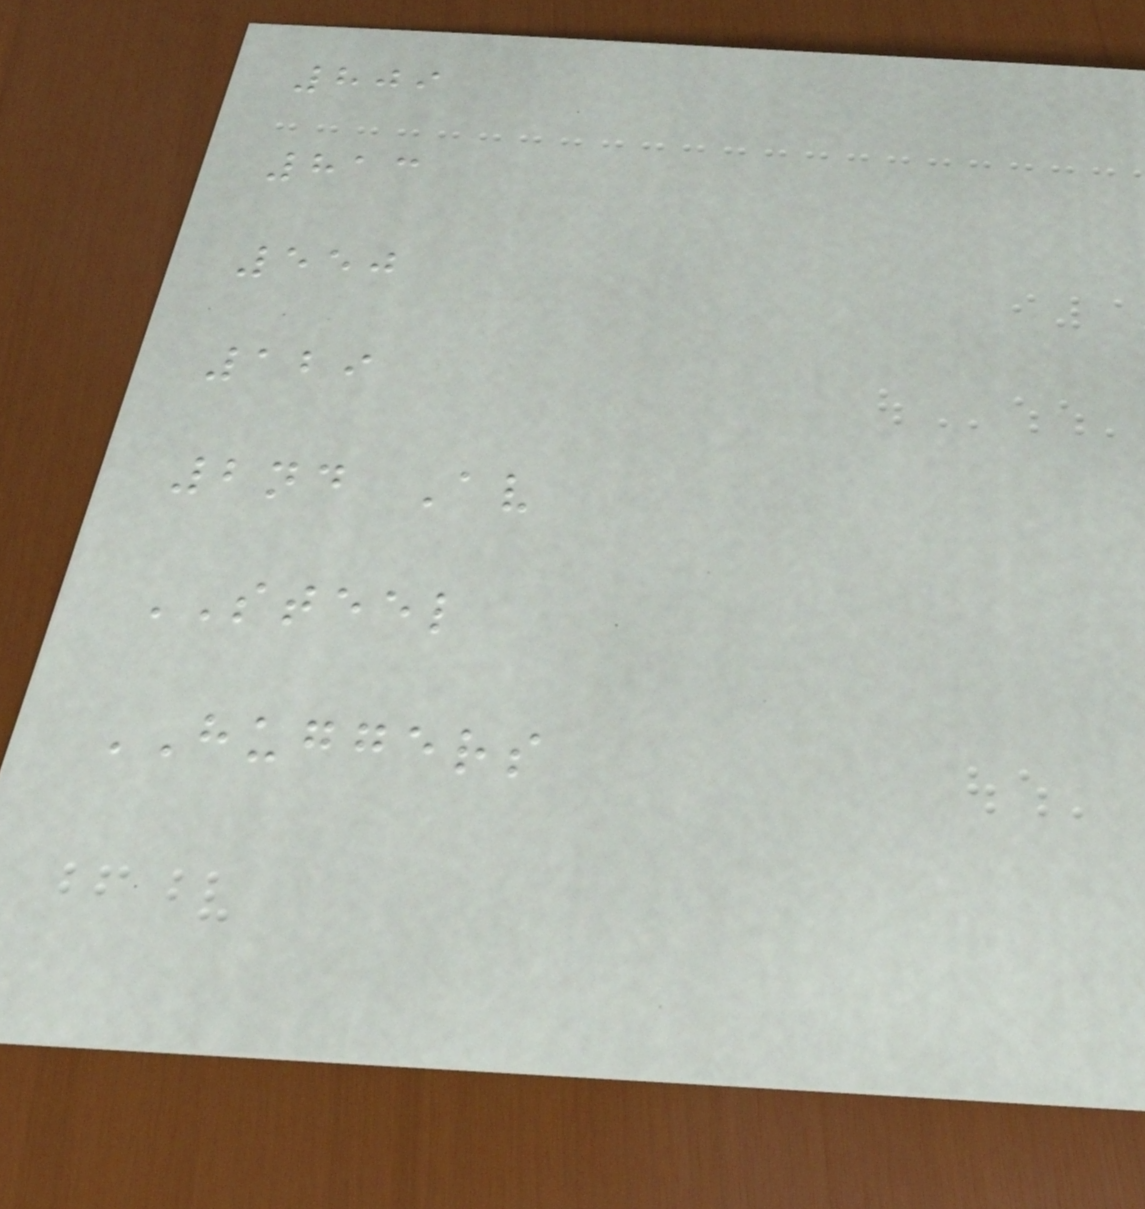809
813
550
129
2nd Av
STEEL
HUGGERS
